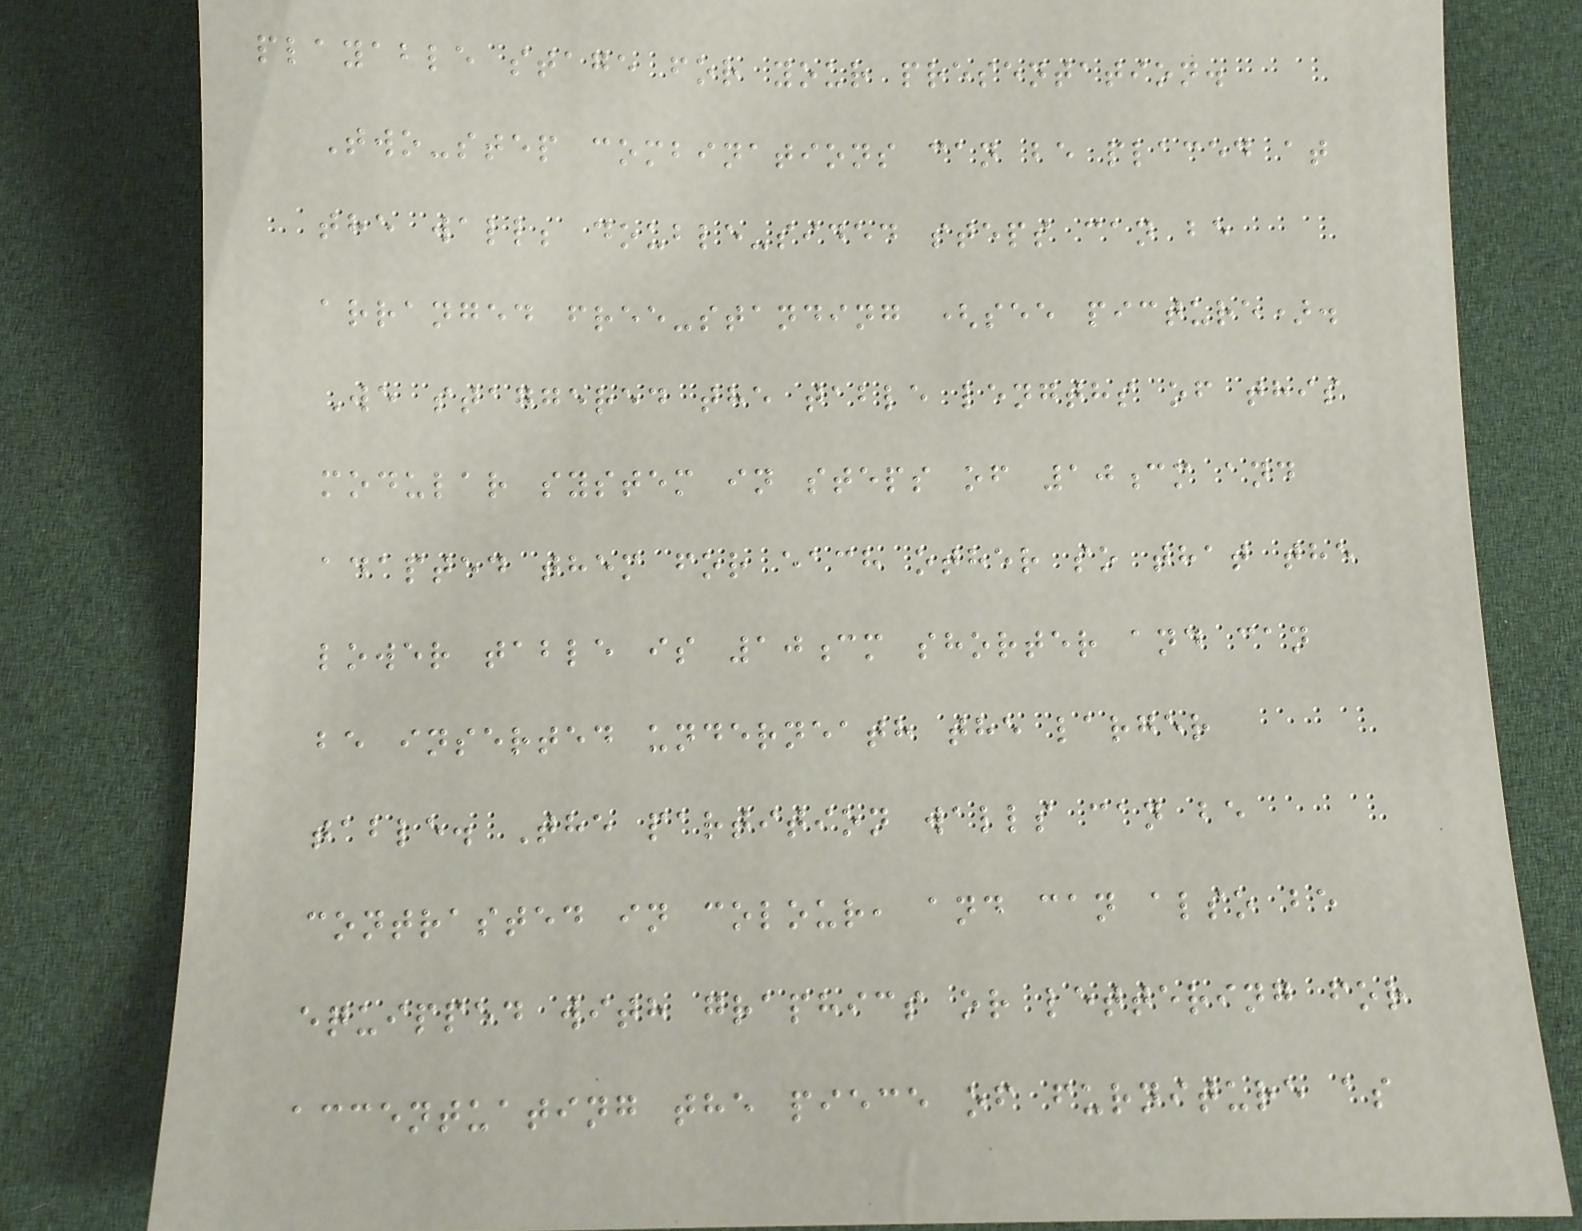playable stage for your presentation.
Two-step combinations can be placed at
the wall; double-sided steps can be
arranged free-standing (see picture).
We staggered the table lengths of this
modular system in steps of 10cm and
adapted them for each other so that the
lower table is 10cm shorter and can
be inserted underneath the larger
table. The partition walls can be
contrasted in colour, and can also be
equipped with graphics or lettering for
accentuating the piece of furniture as
